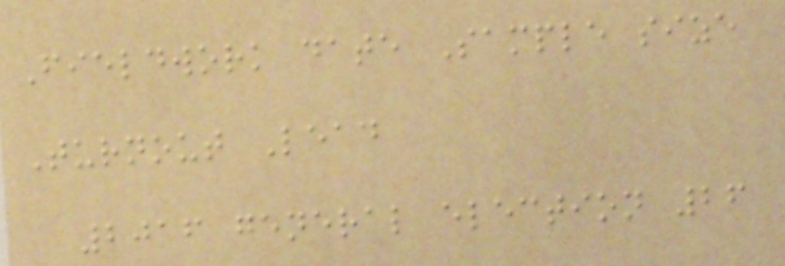Fieldwork date Sample size
Turnout Lead
2016 general election 26
